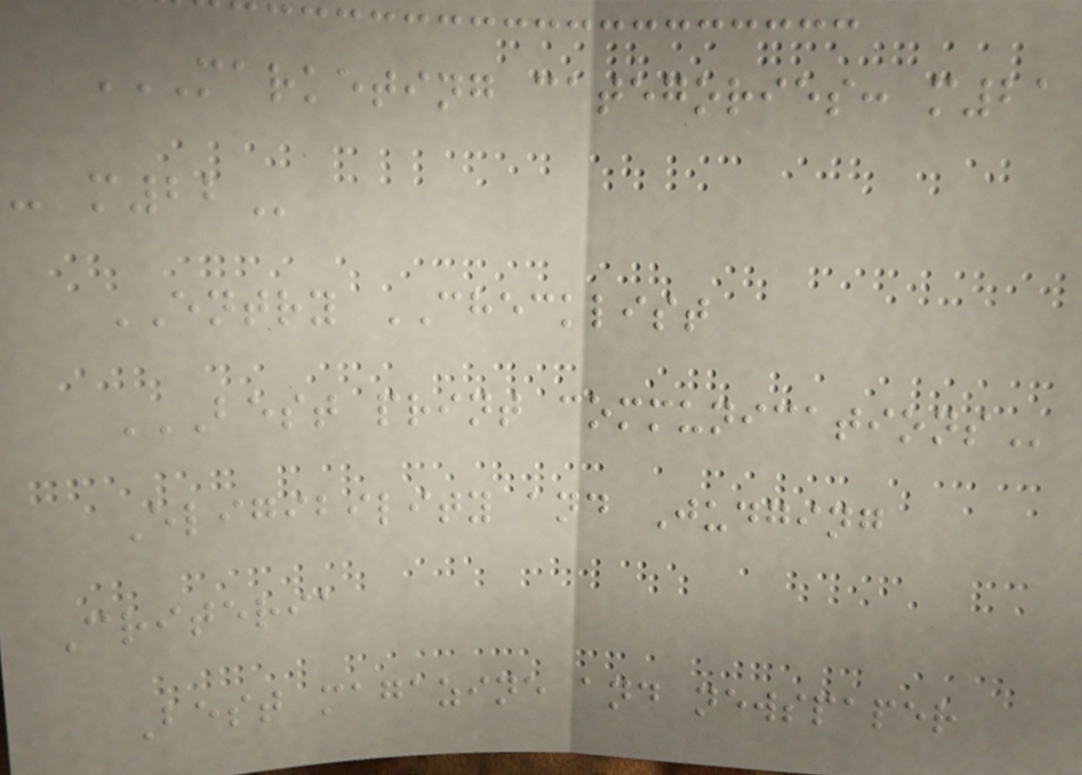MARKETING CATEGORIES: M21
- M22
ENTRY CHECKLIST
BEST PRINT COMMUNICATIONS
Eligibility and Judging
Criteria
Best magazine and newspaper
